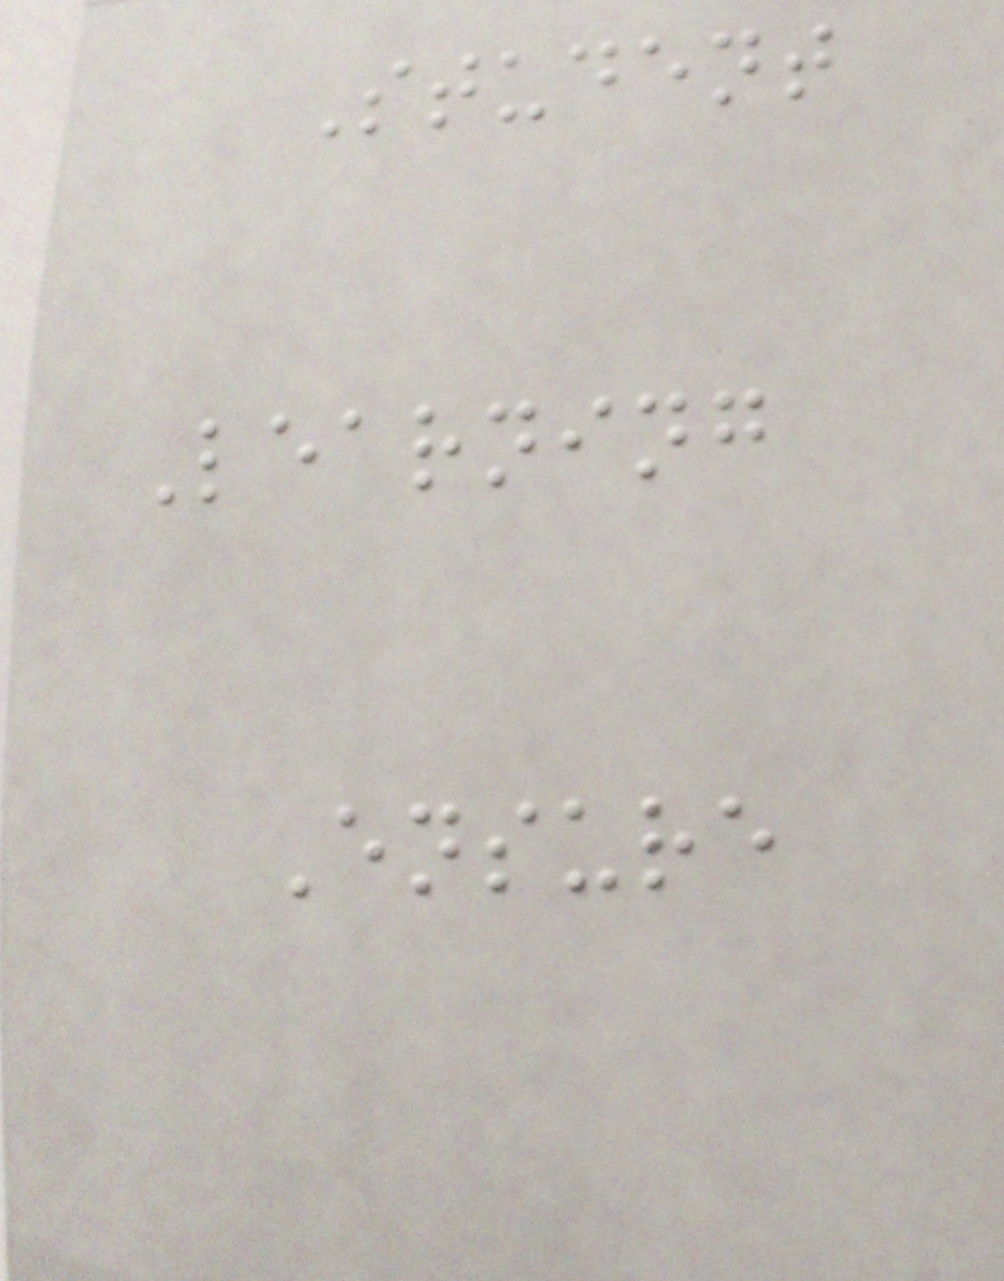Student
Learning
Ensure
